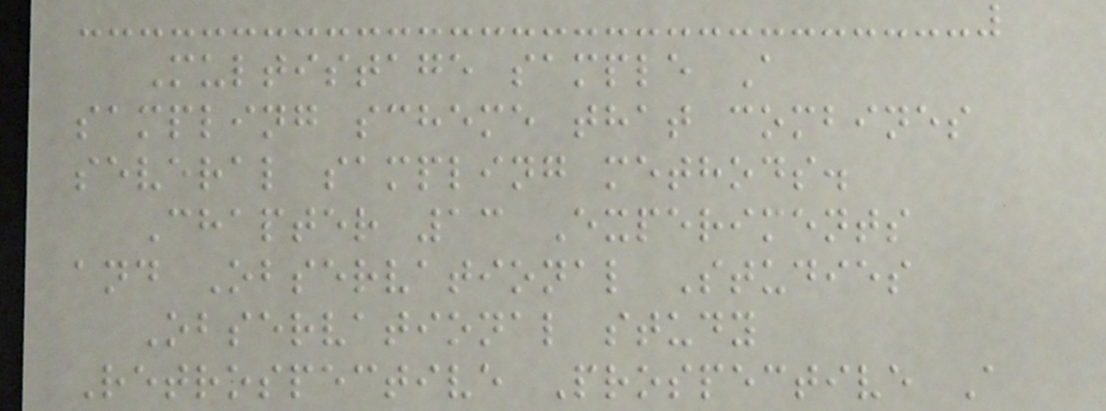Multistage sample A
sampling scheme that combines
several sampling methods.
Chapter 13 Experiments
and Observational Studies
Observational study
Retrospective Prospective A
